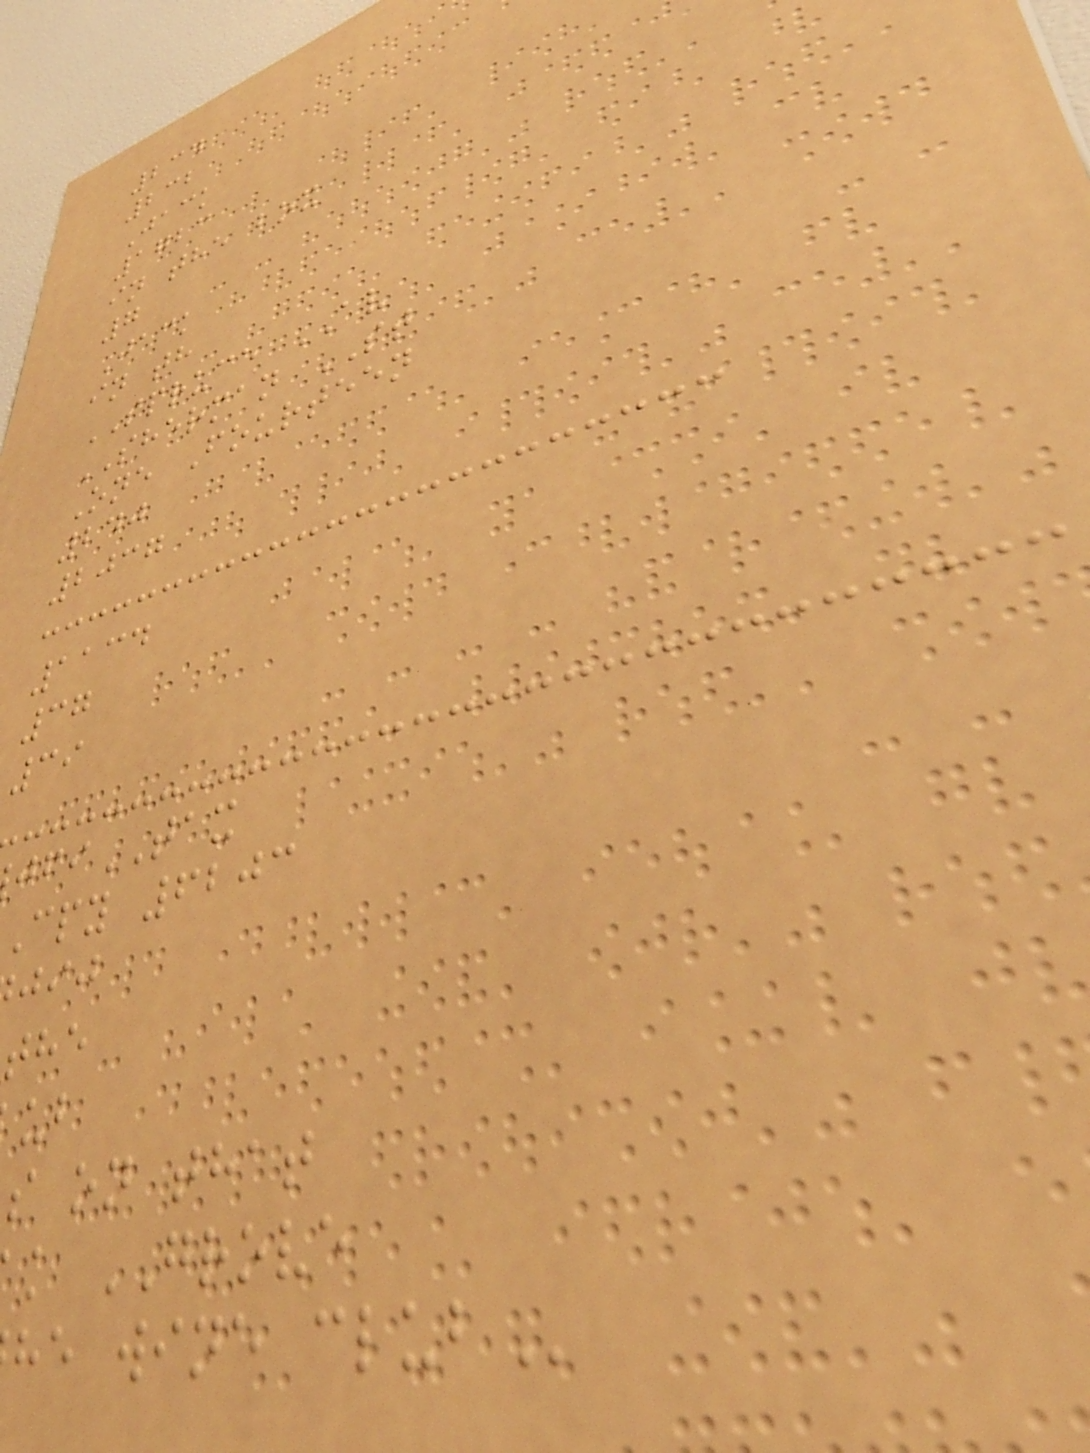234
232
Jack
1723
in the box
7
Jack
in th
SPRUCE AV
SHERMAN ST
One Fourteen
240
2037
1134
37
39
TAX
cpy 6203
s on that
k GROVE
he wine
